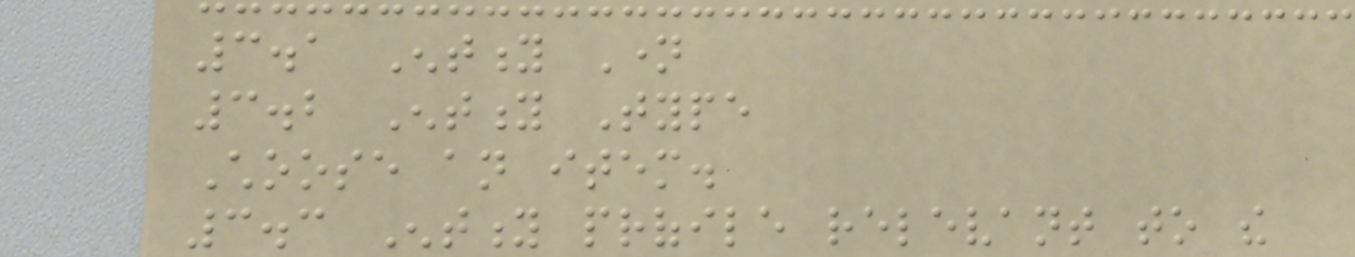3.1 Entity Name
3.2 Entity Type
Choose an item.
3.3 Entity profile relevant to the
